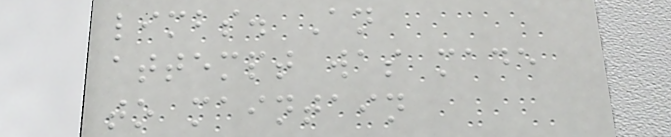limbs. An
attempt was made
to maintain
